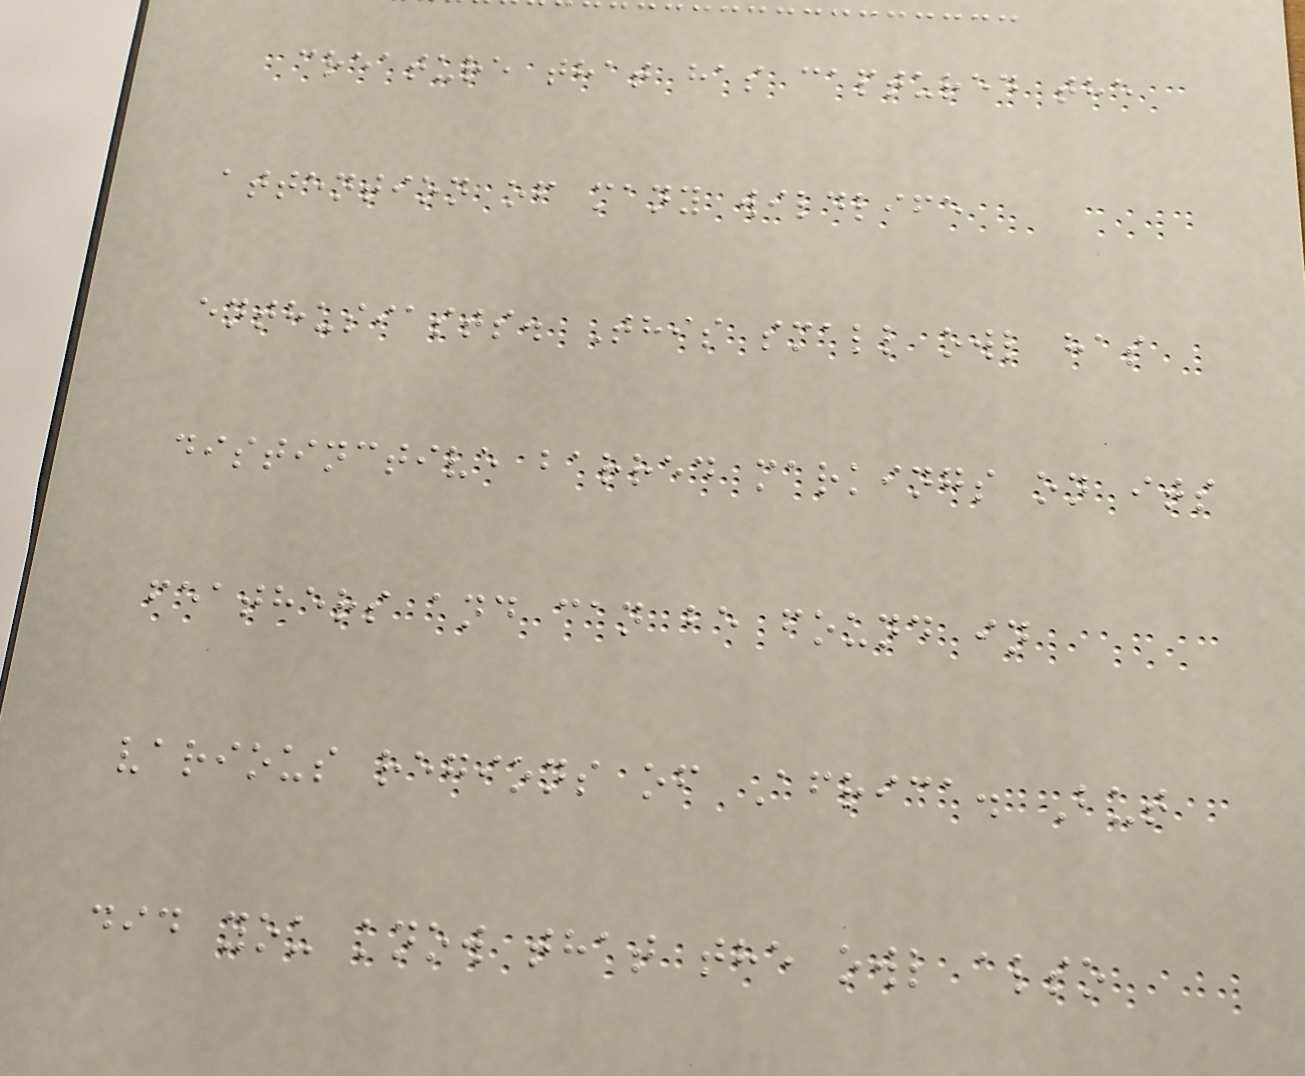creature that has captured the
attention of many wildlife
enthusiasts. This small owl has
distinctive barred markings on its
feathers and can be found in
various regions of Africa. But
did you know that the owl also
